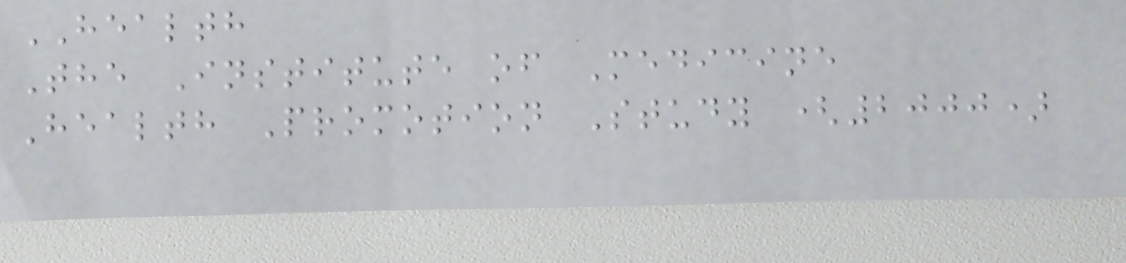HEALTH
The Institute of Medicine
Health Promotion Study (2000)
